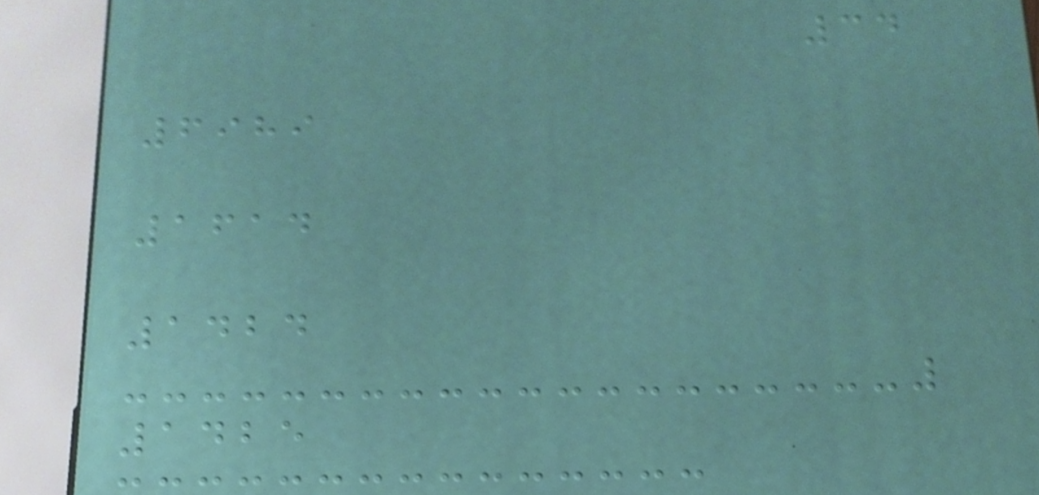34
6989
1614
1424
1425
